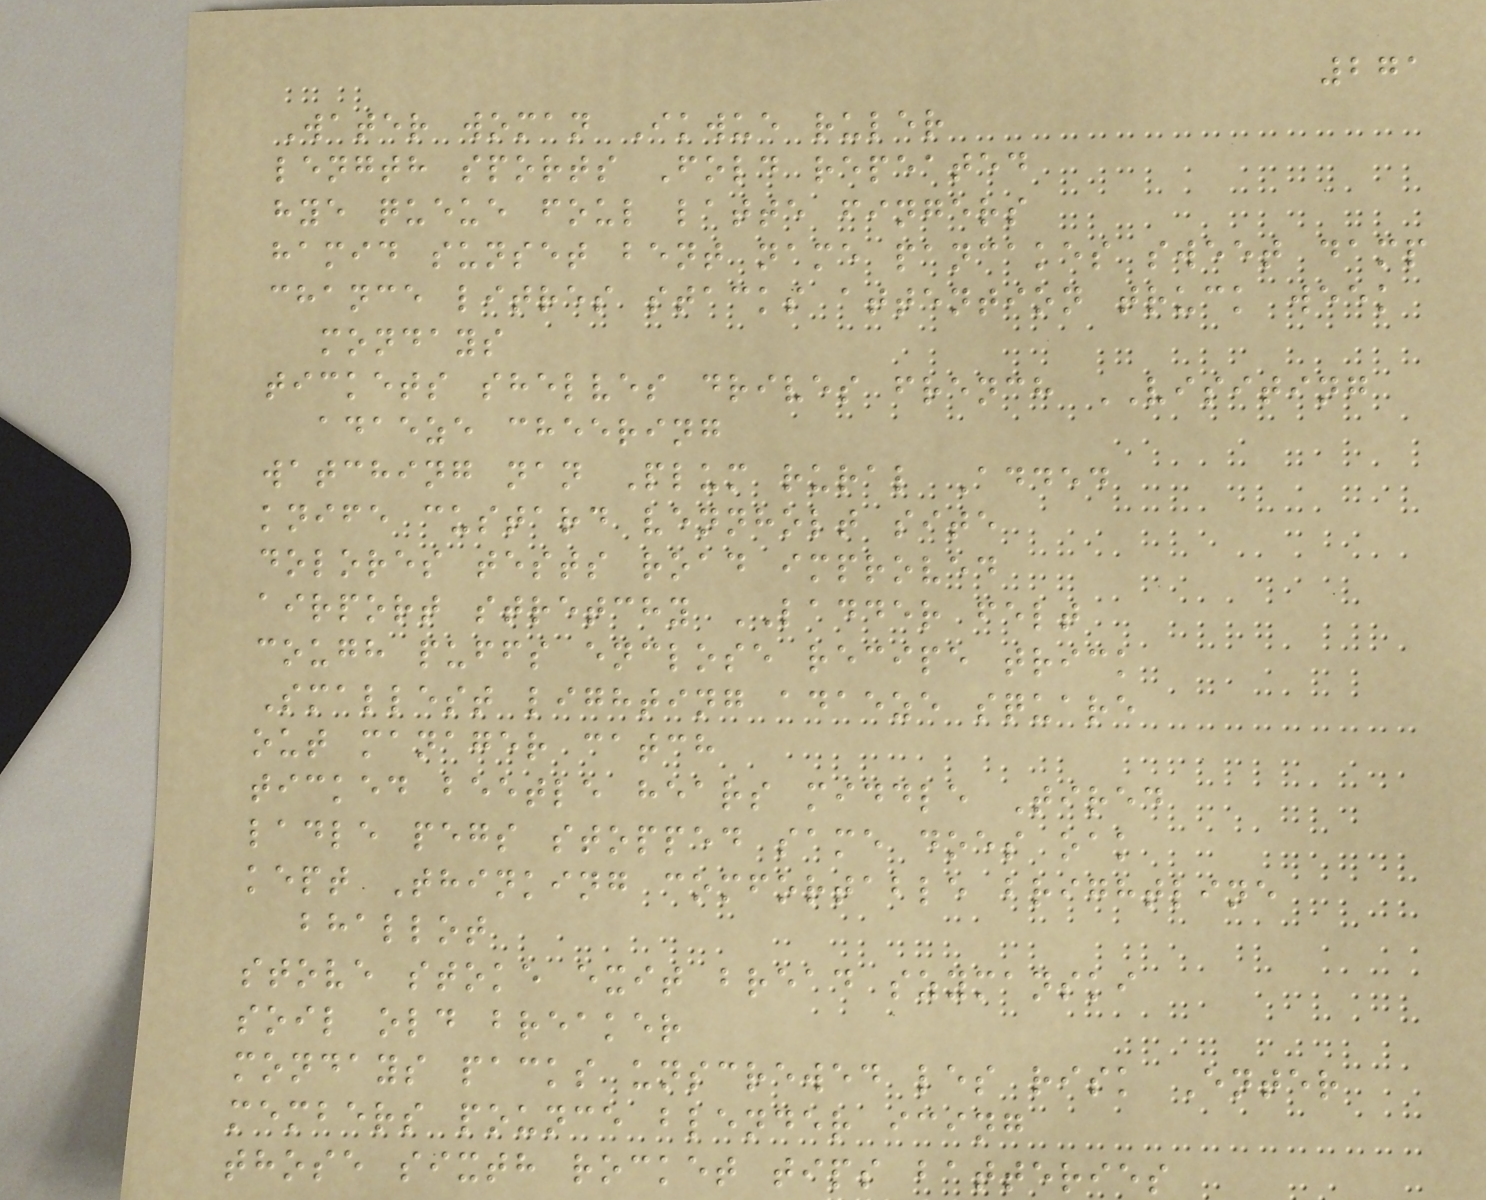271
Water woman Ikwue ruler
length sports Fold repeated
hye queue foul latte fingers
hamid sunset bent name pancakes sweet damp
chance litres stacks attention truck week
mondays
tickets shelves drives french VISITING
adaeze cheering
watching nan Plum rural Added
knife custard vennholt site
dolores tests road improved
airport stretchy LADDER felt
cough puffs enclose recipe trick
Smallest lighting adaeze square
out manager catch
ticked beetle hears middle Tired
ladle pegs stopped same does oak
kept Thinking comfortable brightline
bhallot
stove stoke exit bread szymanski
soil old breaker
mondays packs unscrewed les risk Enter
members pounce blender icing
those sixth rocket tips batteries
